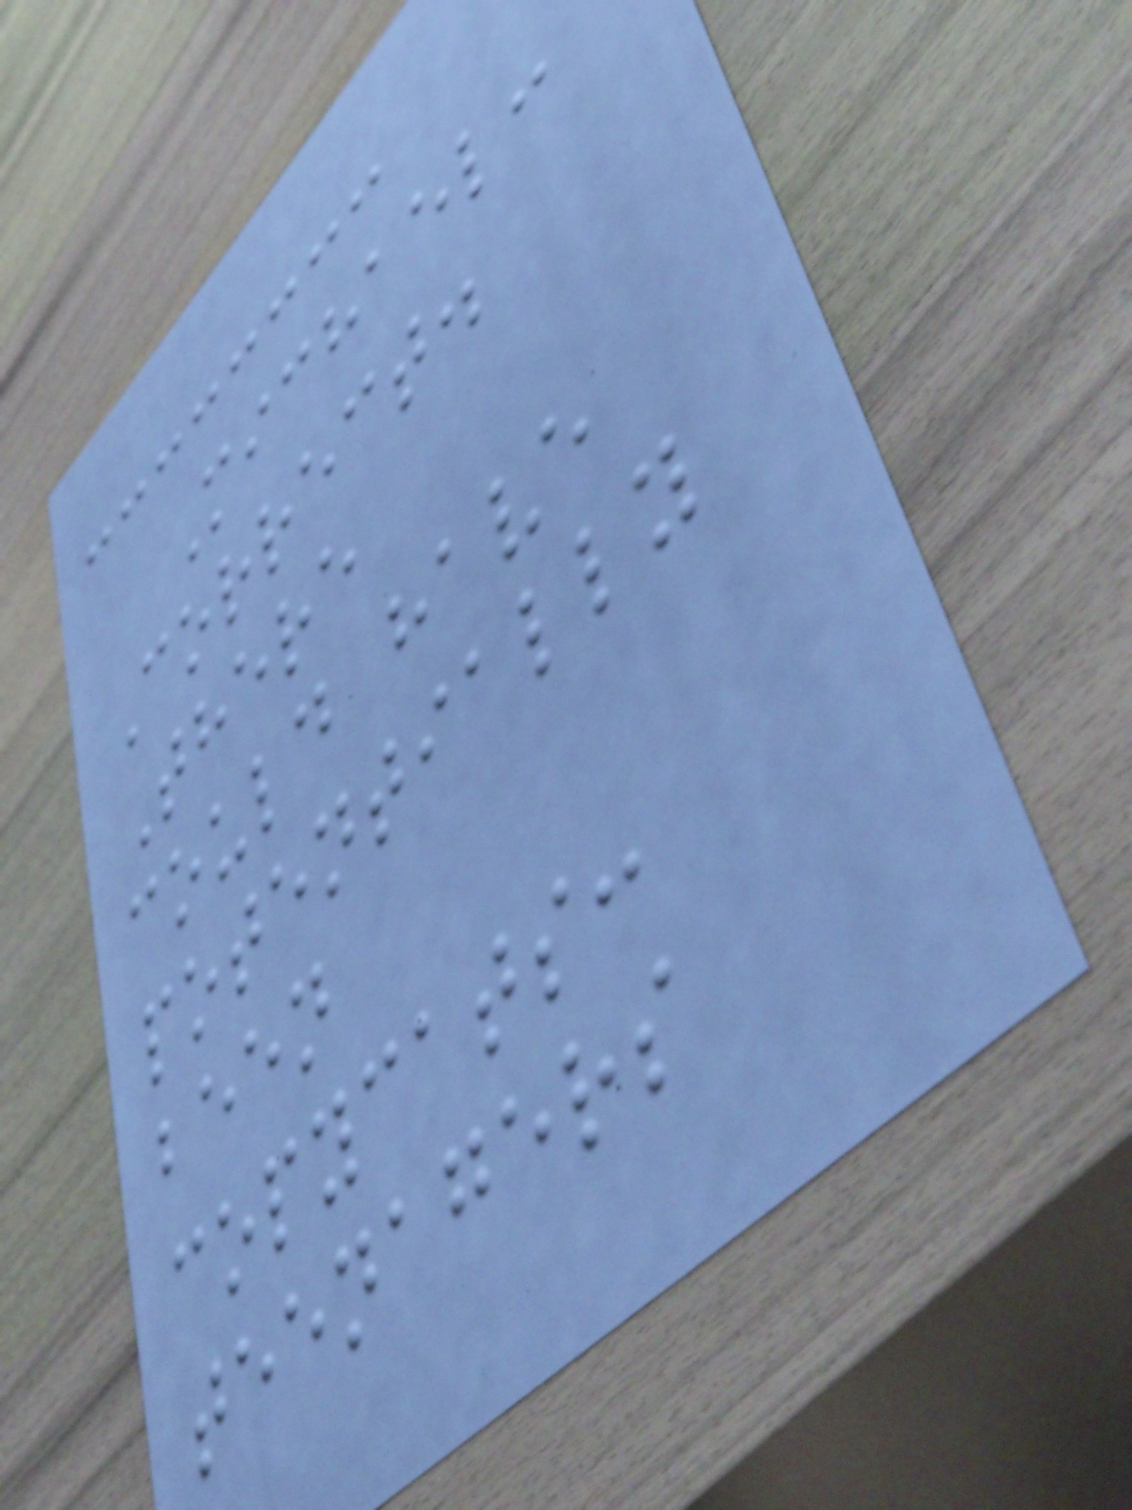Michael:
Correct.
There
could have
potentially
been
copycats:
teenagers
